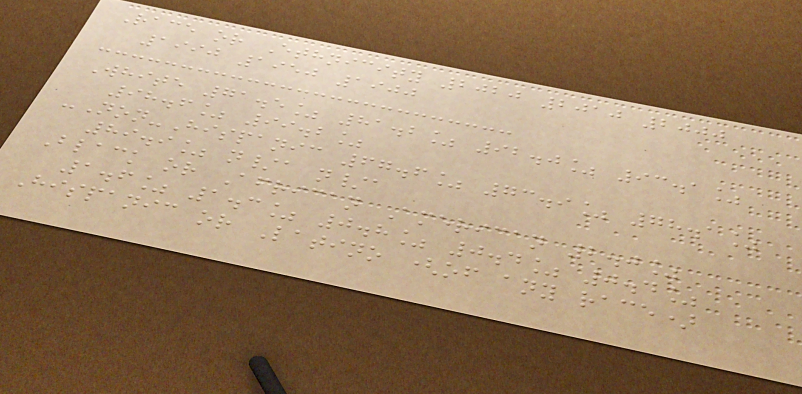Race or Ethnicity 2020 2010 2000
1990 1950 1900
White 71.5% 81.2% 92.0% 93.1%
98.6% 99.2%
-Non-Hispanic 67.6% 73.9% 78.1%
89.9% n/a n/a
Black or African American 2.0%
1.6% 1.3% 0.8% 0.4% 0.4%
Hispanic or Latino (of any race)
